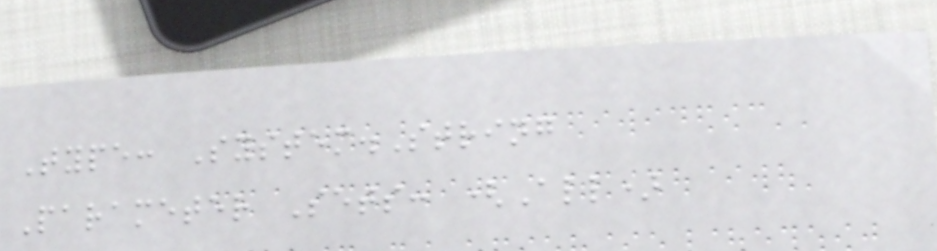Type: System.String
Parameter Sets: (All)
